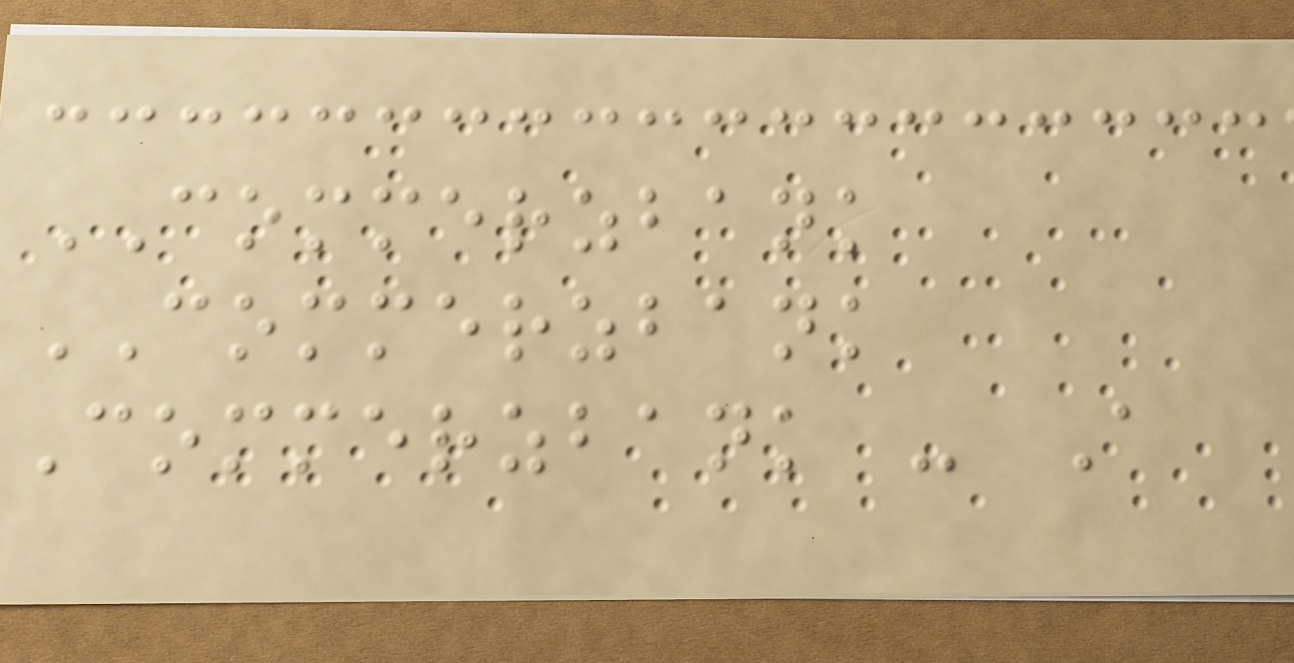COMMERZBANK
COMMERZBANK
Commerzbank - A
